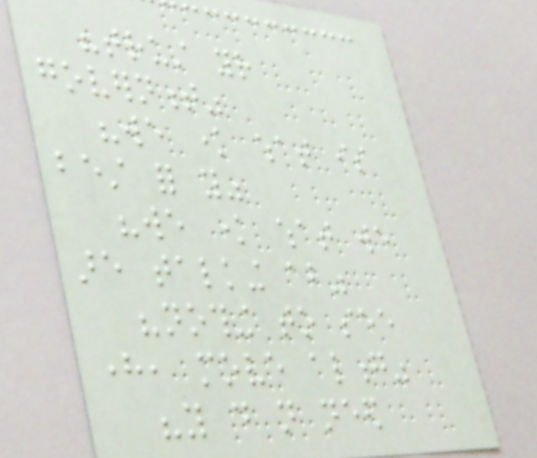"trust your
government"
"we know what is
best for you"
"we know what we
are talking about"
"nothing to see
here, move along"
"you do not need
